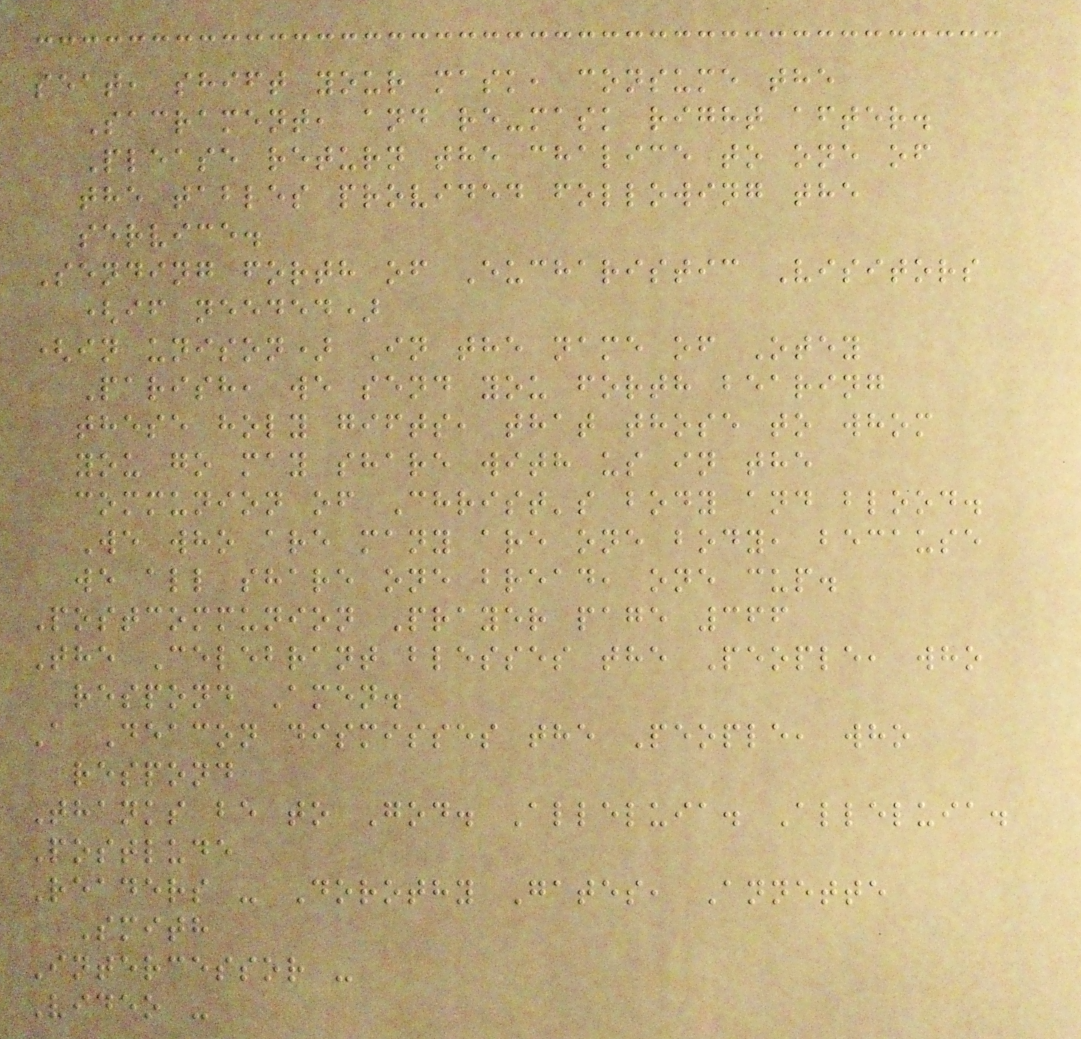seat, shift your mask, consume the
Sacrament, and re-mask right after.
Please return the chalice to one of
the tables provided following the
service.
Sending forth of Eucharistic Visitors
(if needed)
(in unison) In the name of Otey
Parish, we send you forth bearing
these holy gifts, that those to whom
you go may share with us in the
communion of Christ's body and blood.
We who are many are one body, because
we all share one bread, one cup.
Postcommunion Prayer page 366
The Celebrant blesses the People, who
respond Amen.
A Deacon dismisses the People, who
respond
Thanks be to God. Alleluia. Alleluia.
Postlude
Readers - Dorothy Gates, Annette
Smith
Intercessor -
Video -
